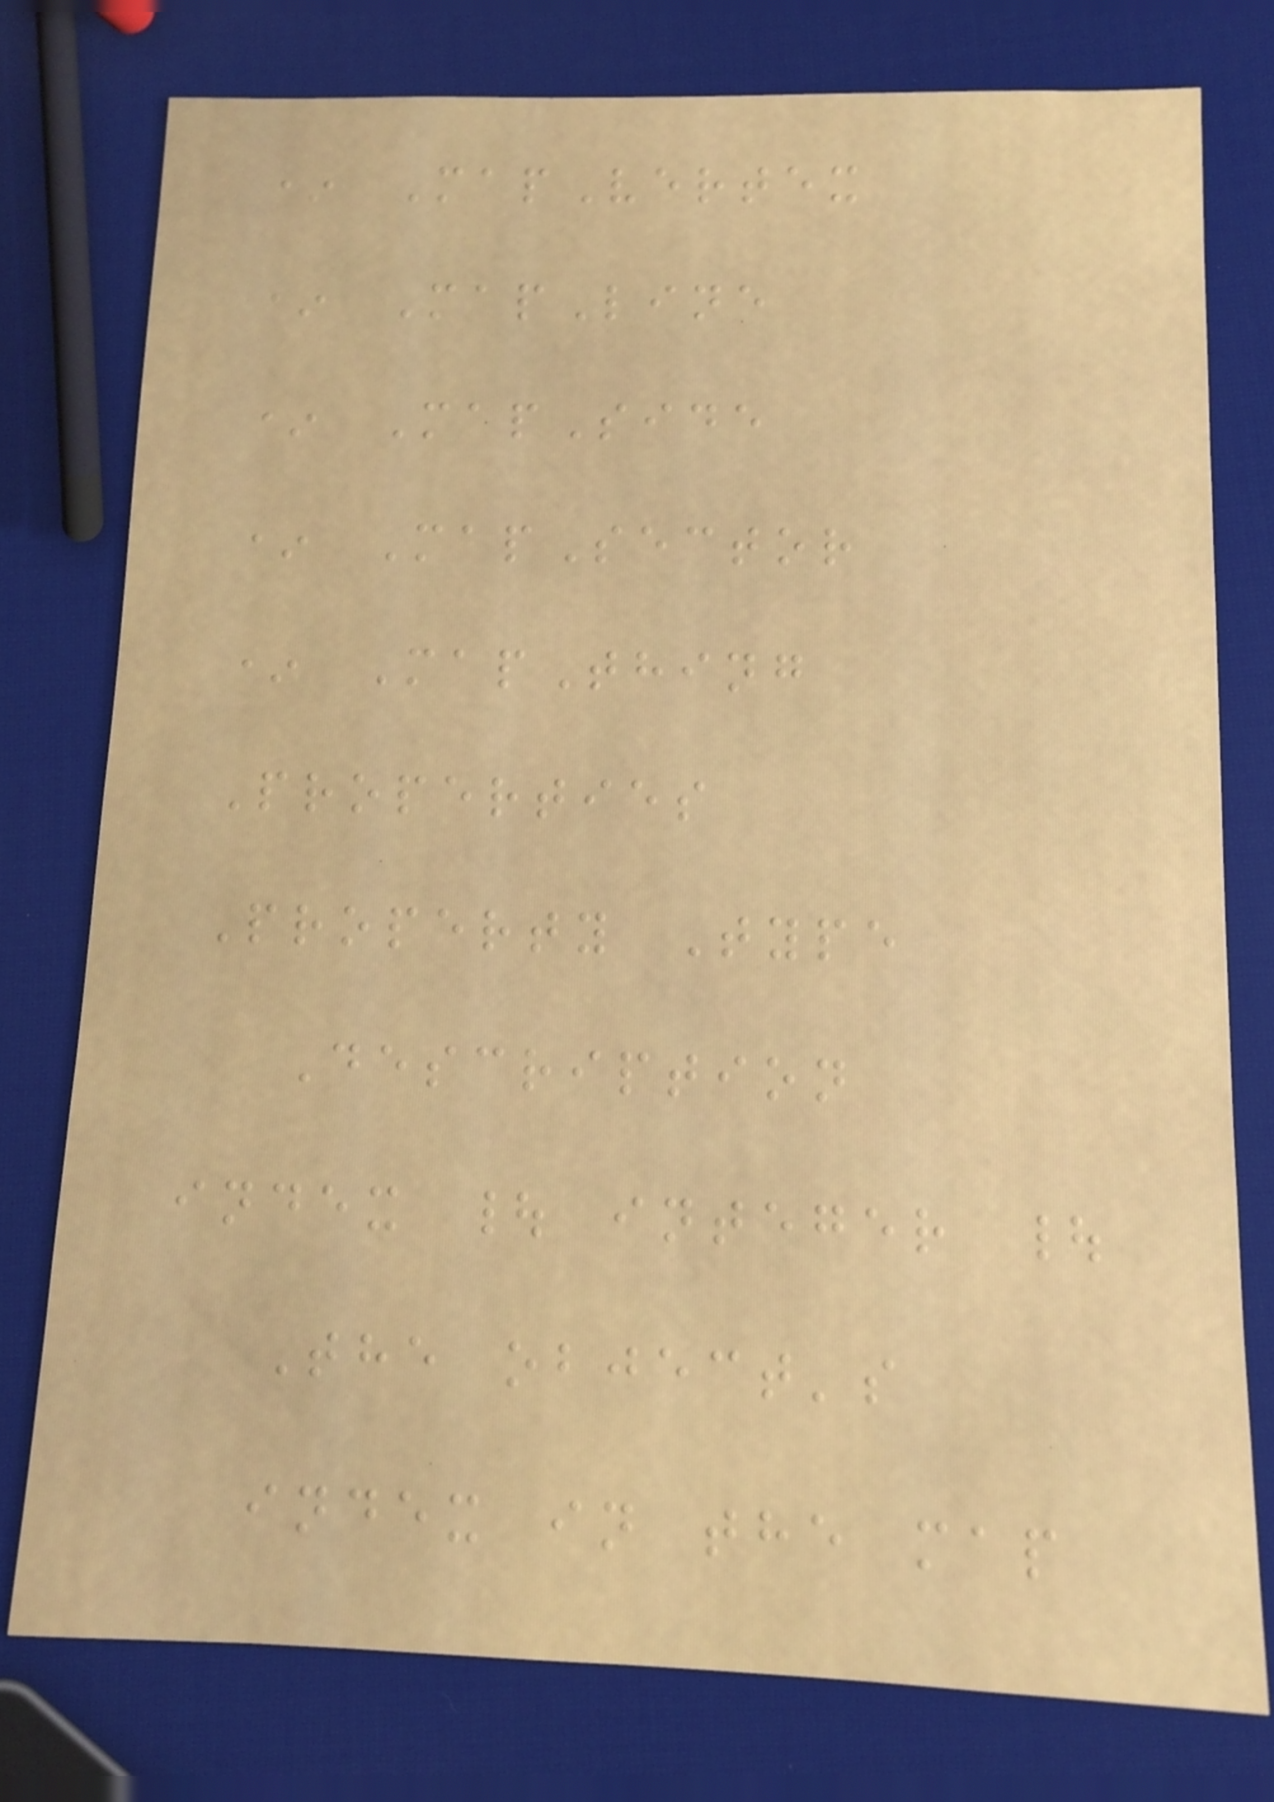* MapVertex
* MapLine
* MapSide
* MapSector
* MapThing
Properties
Property Type
Description
index | integer |
The object's
index in the map
